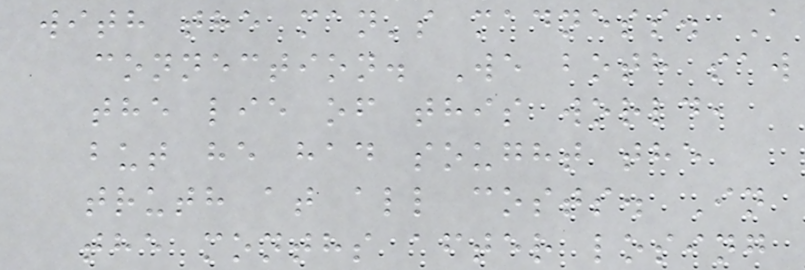with the man's madness. A
connection. We both saw
the lie of this world,
but he had sought the
truth at all costs. In
the months after losing
